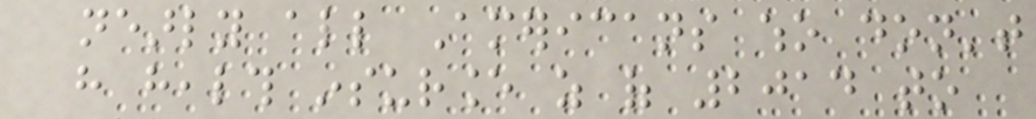nearly all Americans who don't
have health insurance as of 2014 to
